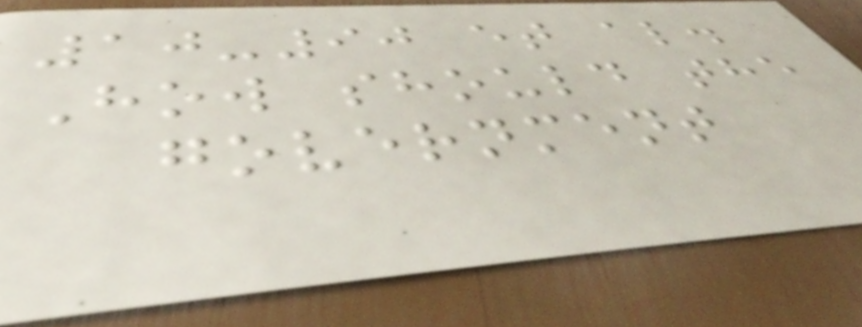10-90 et al.
How should the
government
